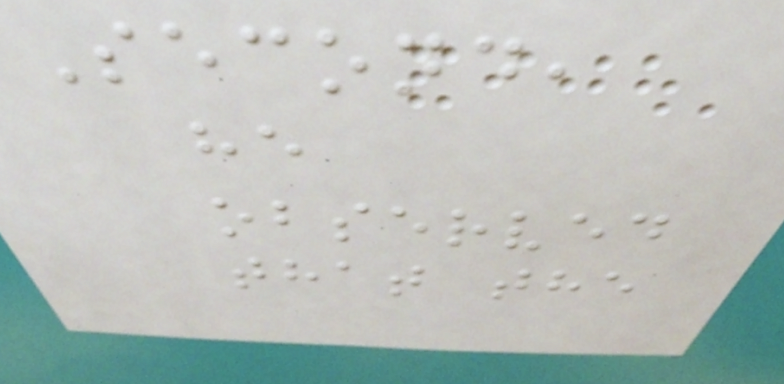Second,
he
observed
that the
